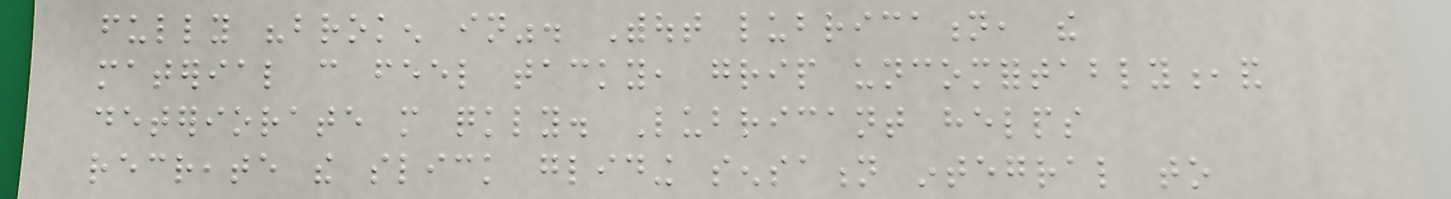fully "broken in". Without lubrication, the
material can feel tacky, grip uncomfortably,and
deteriorate more quickly. Lubricant helps
recreate the slick gliding sensation integral to
